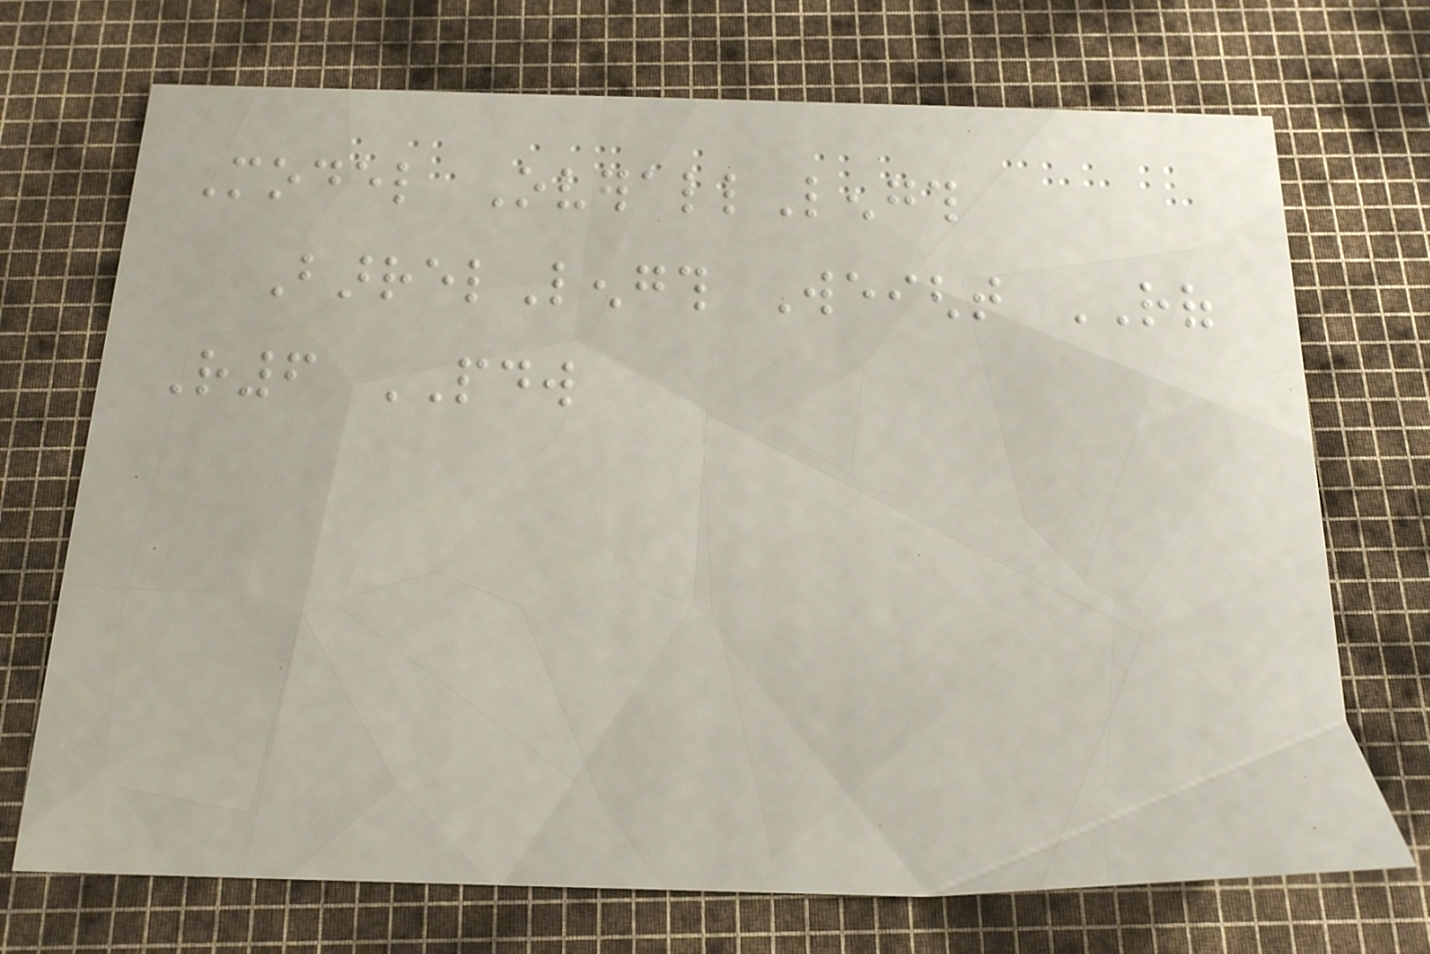Model OverallLength
BarrelLength Weight ROF
R6 PDW
